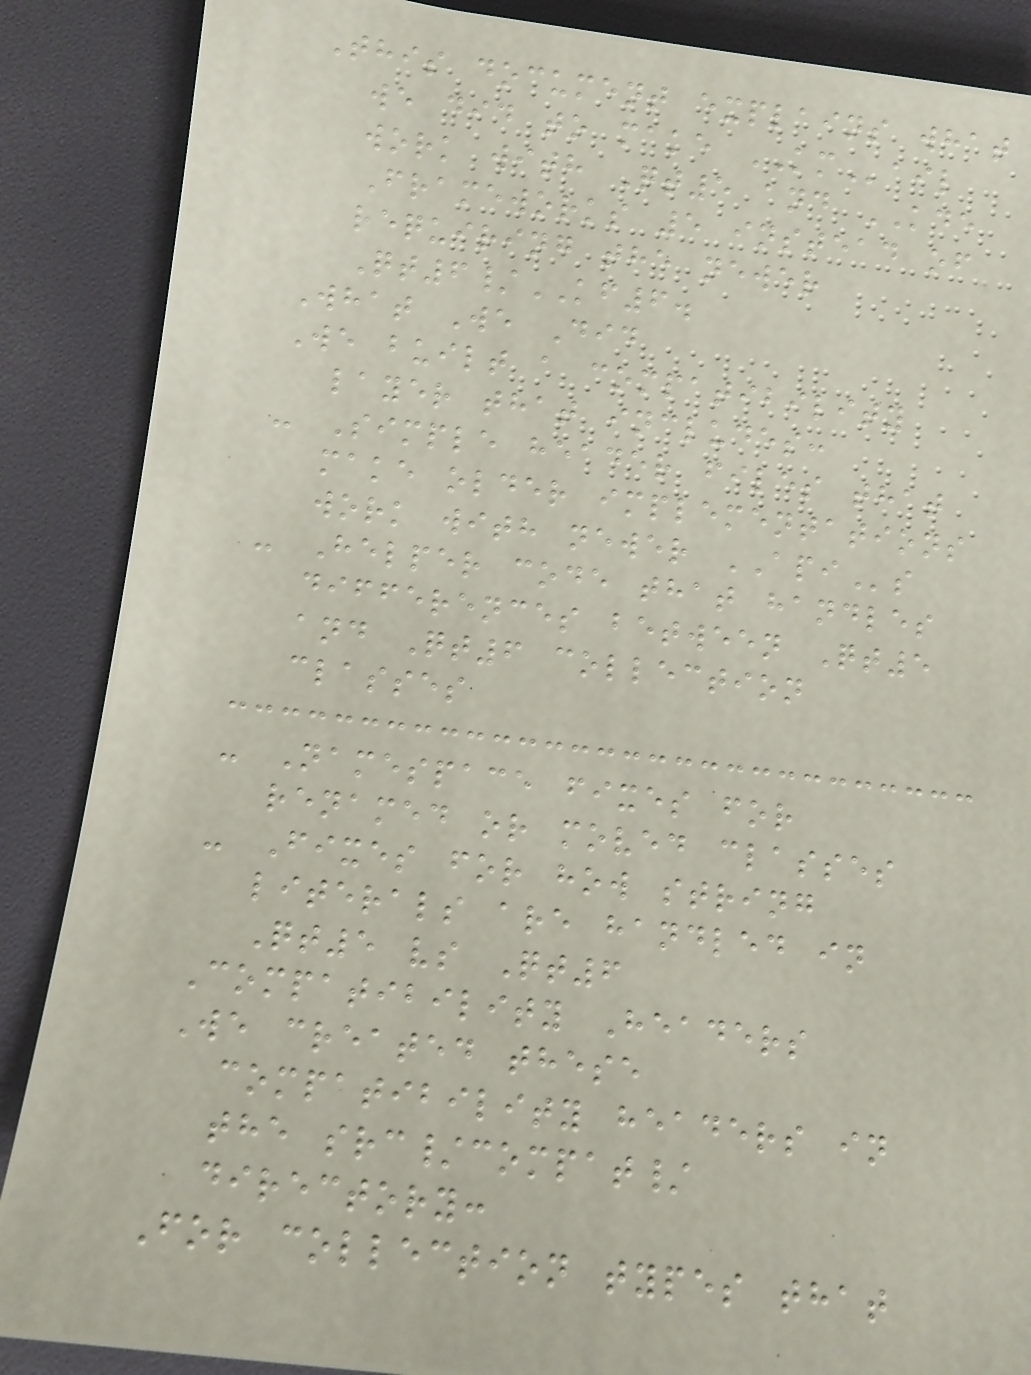This document explains what
we did to make KMail
work with Qt5 and KDE
Frameworks 5 instead of
requiring the newer
Qt6/KF6.
What We Did
We built a compatibility
layer that includes:
- Simple header files that
make older implementations
work with newer APIs
- Helper code that handles
differences between Qt5
and Qt6 collection
classes
- Namespace fixes for
renamed or moved classes
- Fixes for how string
literals are handled in
Qt5 vs Qt6
Compatibility Headers
We created these
compatibility headers in
the src/compat/
directory:
For collection types that
